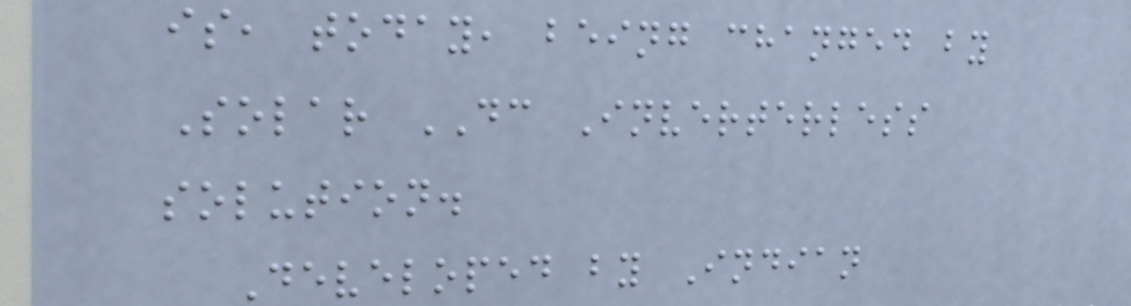is, today, being changed by
Solar DC Inverterless
solution.
Developed by Indian
